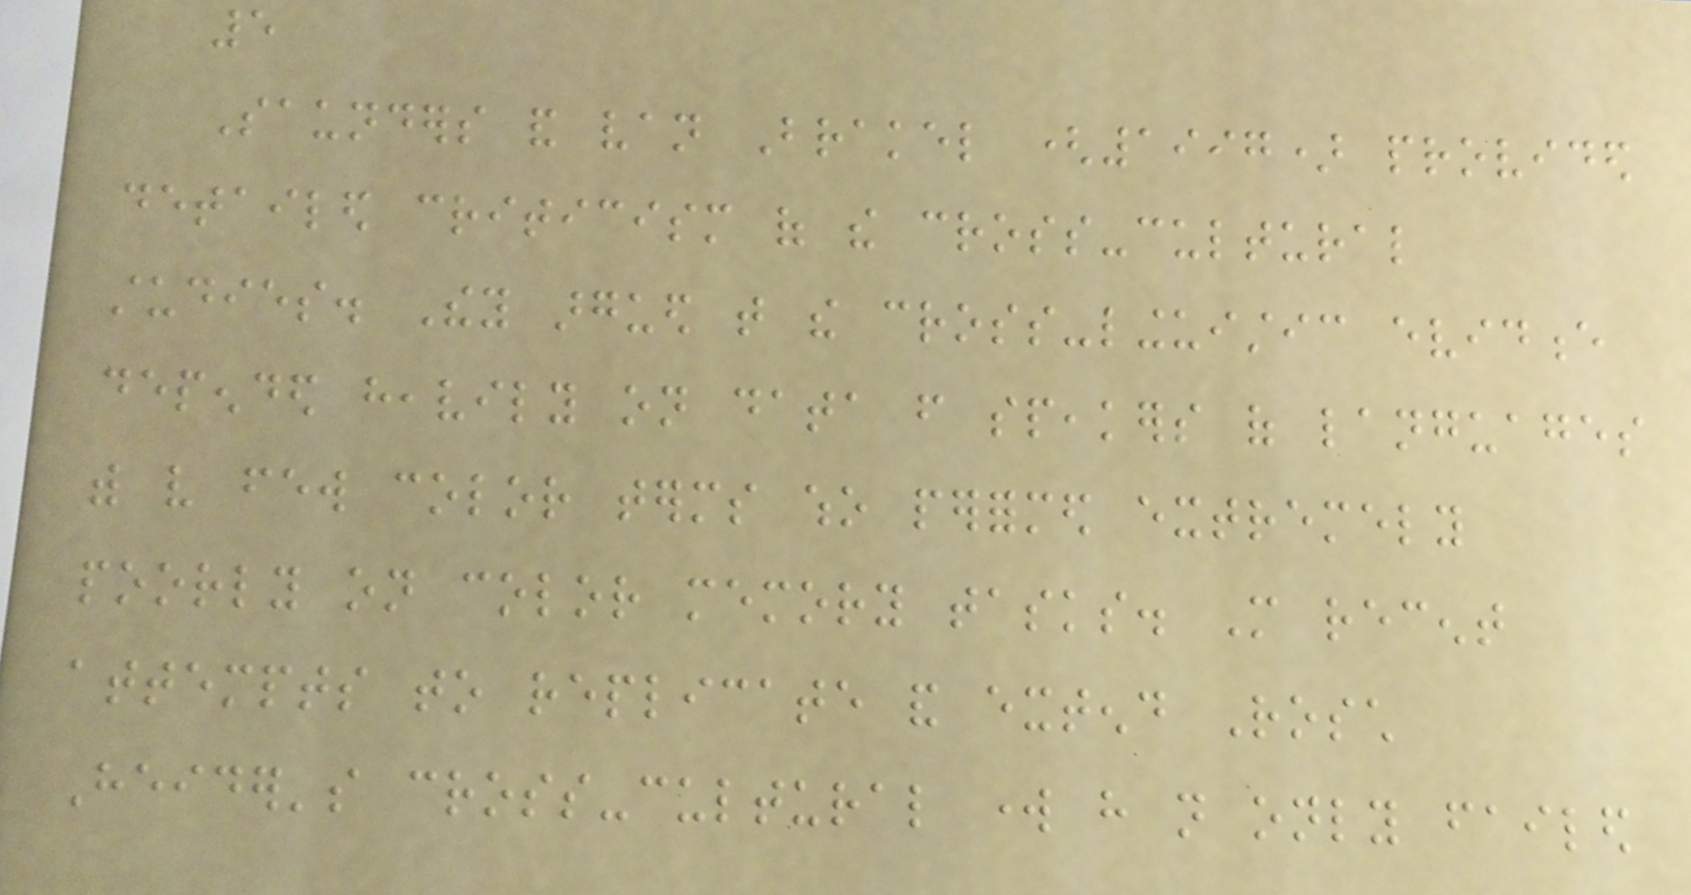5
Saunders and van Brakel (1997) provided
detailed criticism of the cross-cultural
studies. They argued that the cross-linguistic evidence
depended heavily on data from speakers of languages
with very few color terms who performed extremely
poorly on color memory tasks. More recent
attempts to replicate and extend Rosch
Heider's cross-cultural work have not only failed
